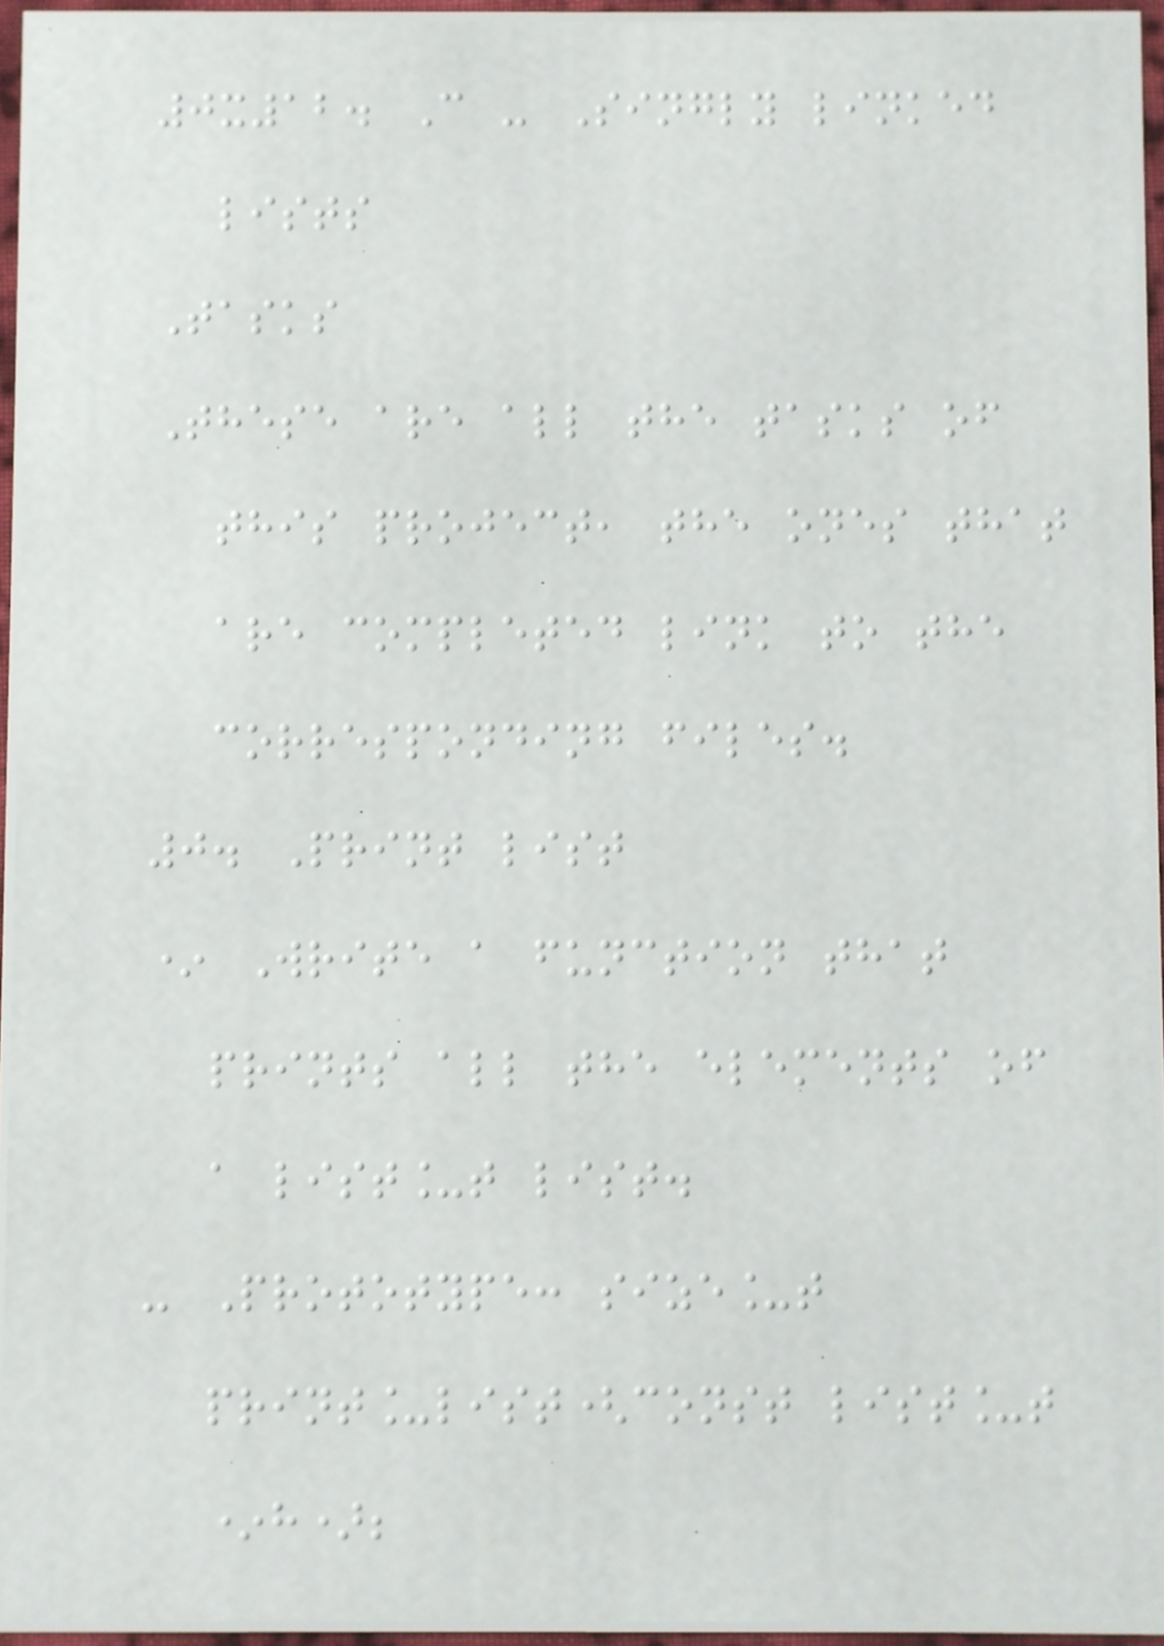0x12. C - Singly linked
lists
Tasks
These are all the tasks of
this project, the ones that
are completed link to the
corresponding files.
0. Print list
* Write a function that
prints all the elements of
a list_t list.
- Prototype: size_t
print_list(const list_t
*h);
